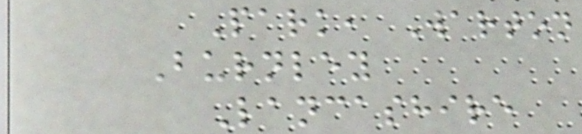Park, Warton
Burnley
Lancashire
